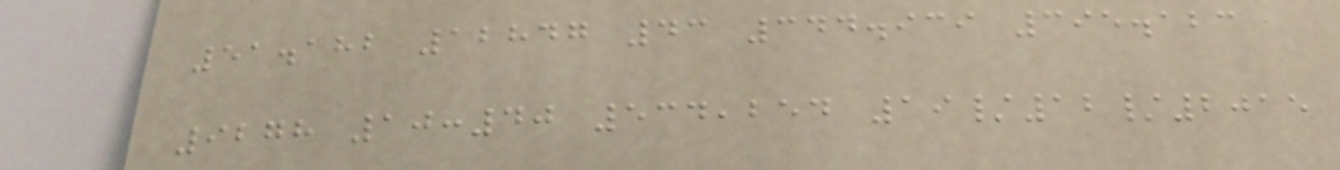51.182 12847 43 344.939 395.123
9278 10:40 534,254 19/12/2015
